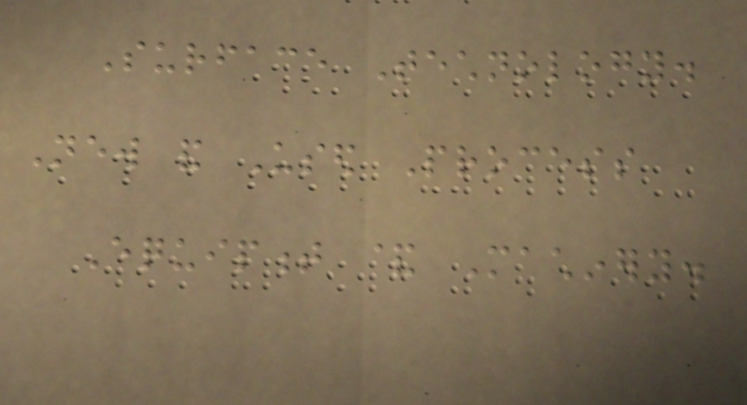Surface Technology.
New and Used Process
Equipment & Machinery.
